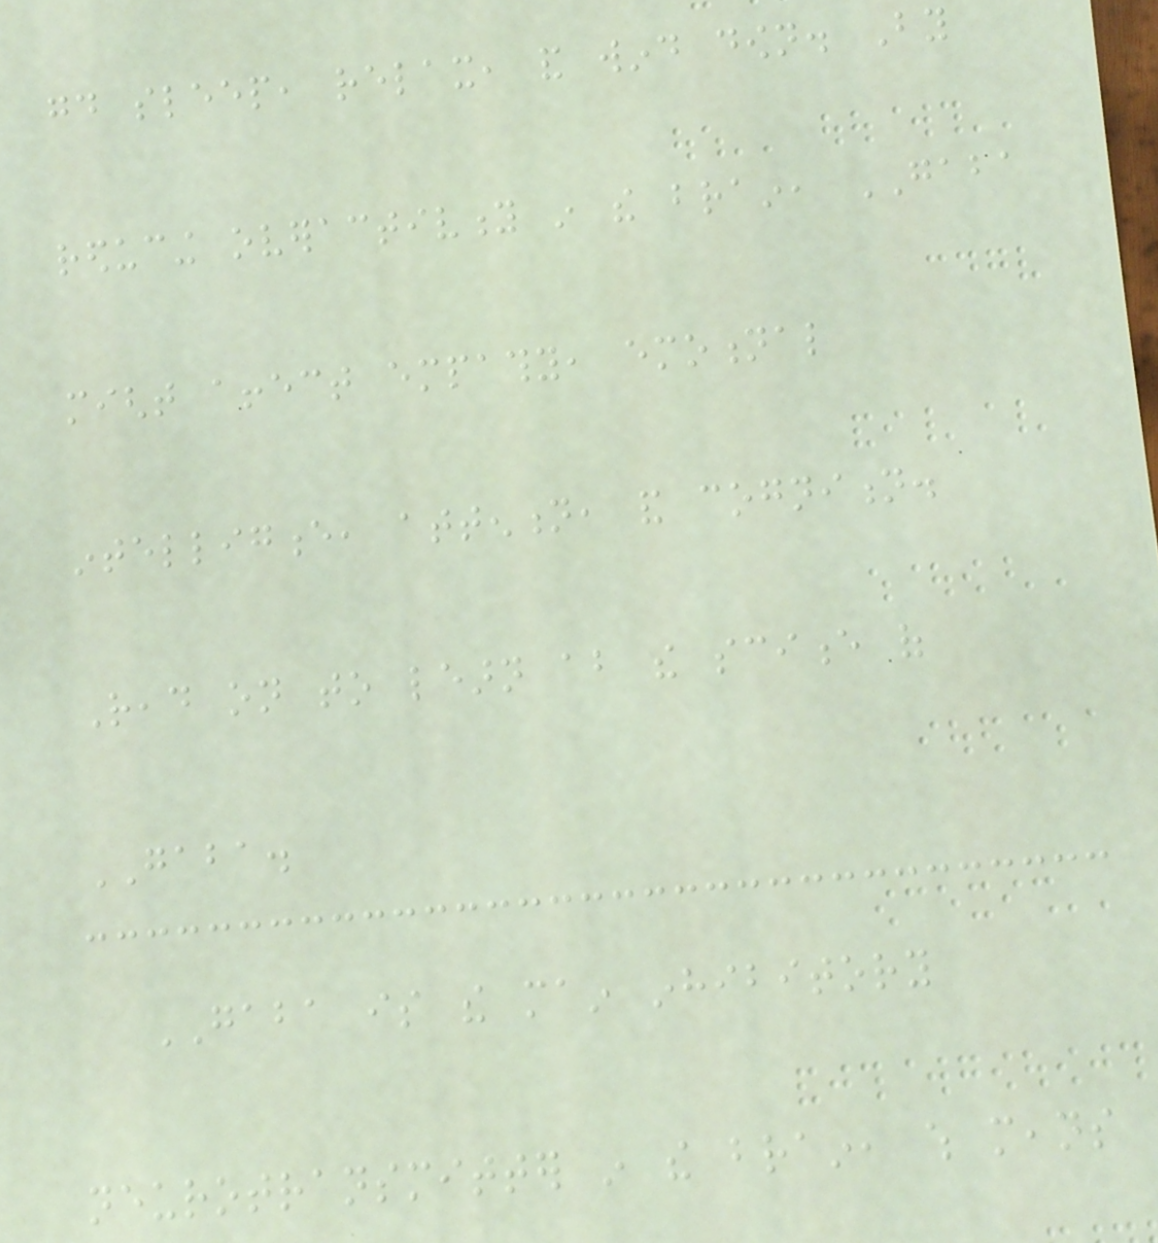good sleep, relax, and wind down. By
reducing overactivity in the brain, GABA
might affect empathy, emotional
intelligence, attention, and cognition.
Read on to learn about the science of
GABA.
GABA is the main inhibitory
neurotransmitter in the brain, which means
